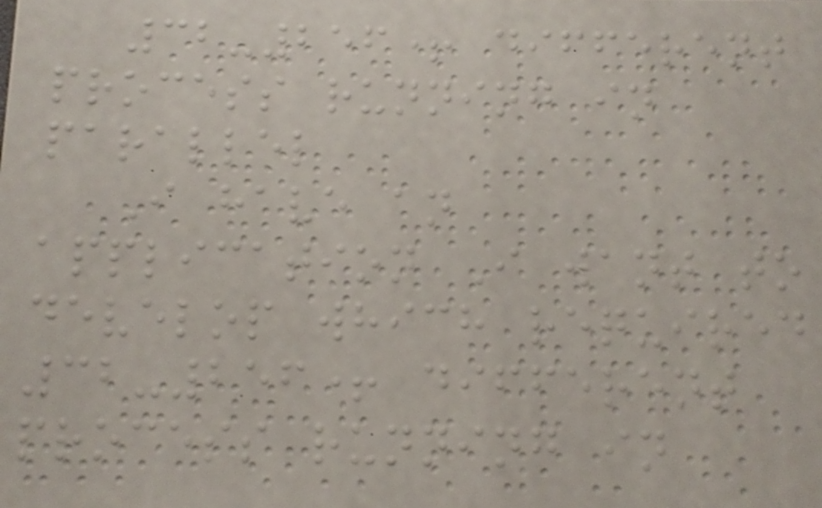32-256+ different
process running in
parallel
I have an
application I want to
develop which required
32-256+ different
process running in
